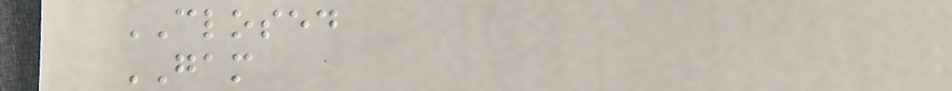CLOSED
GAM
